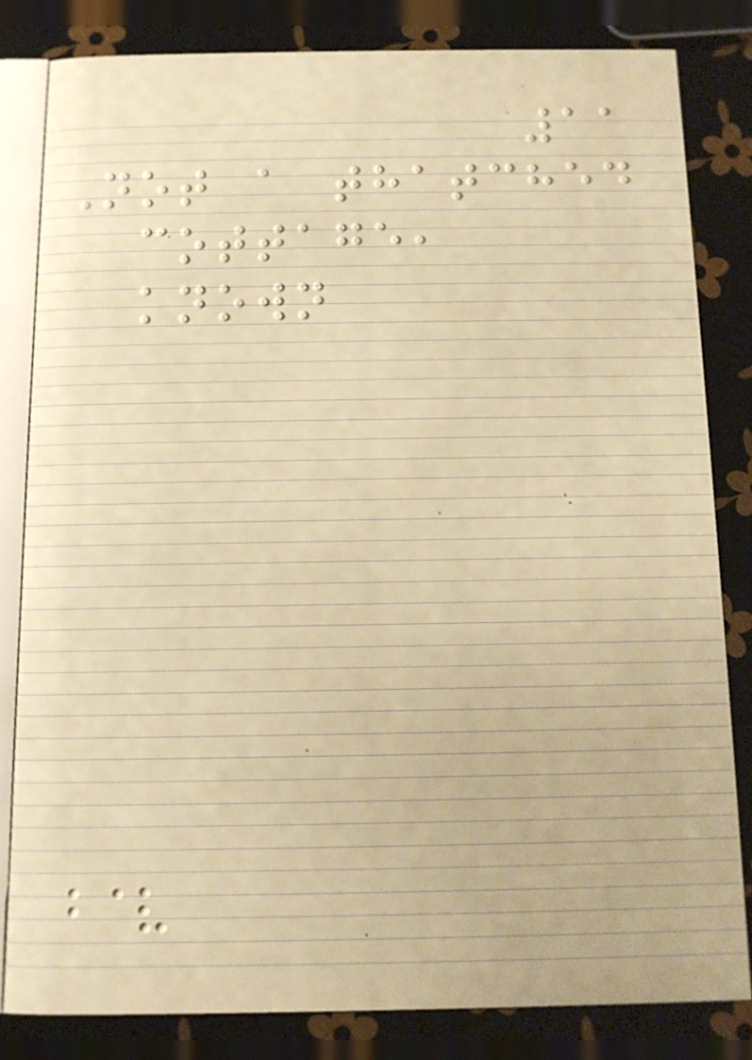11
Not a thatched
cottage,
known
